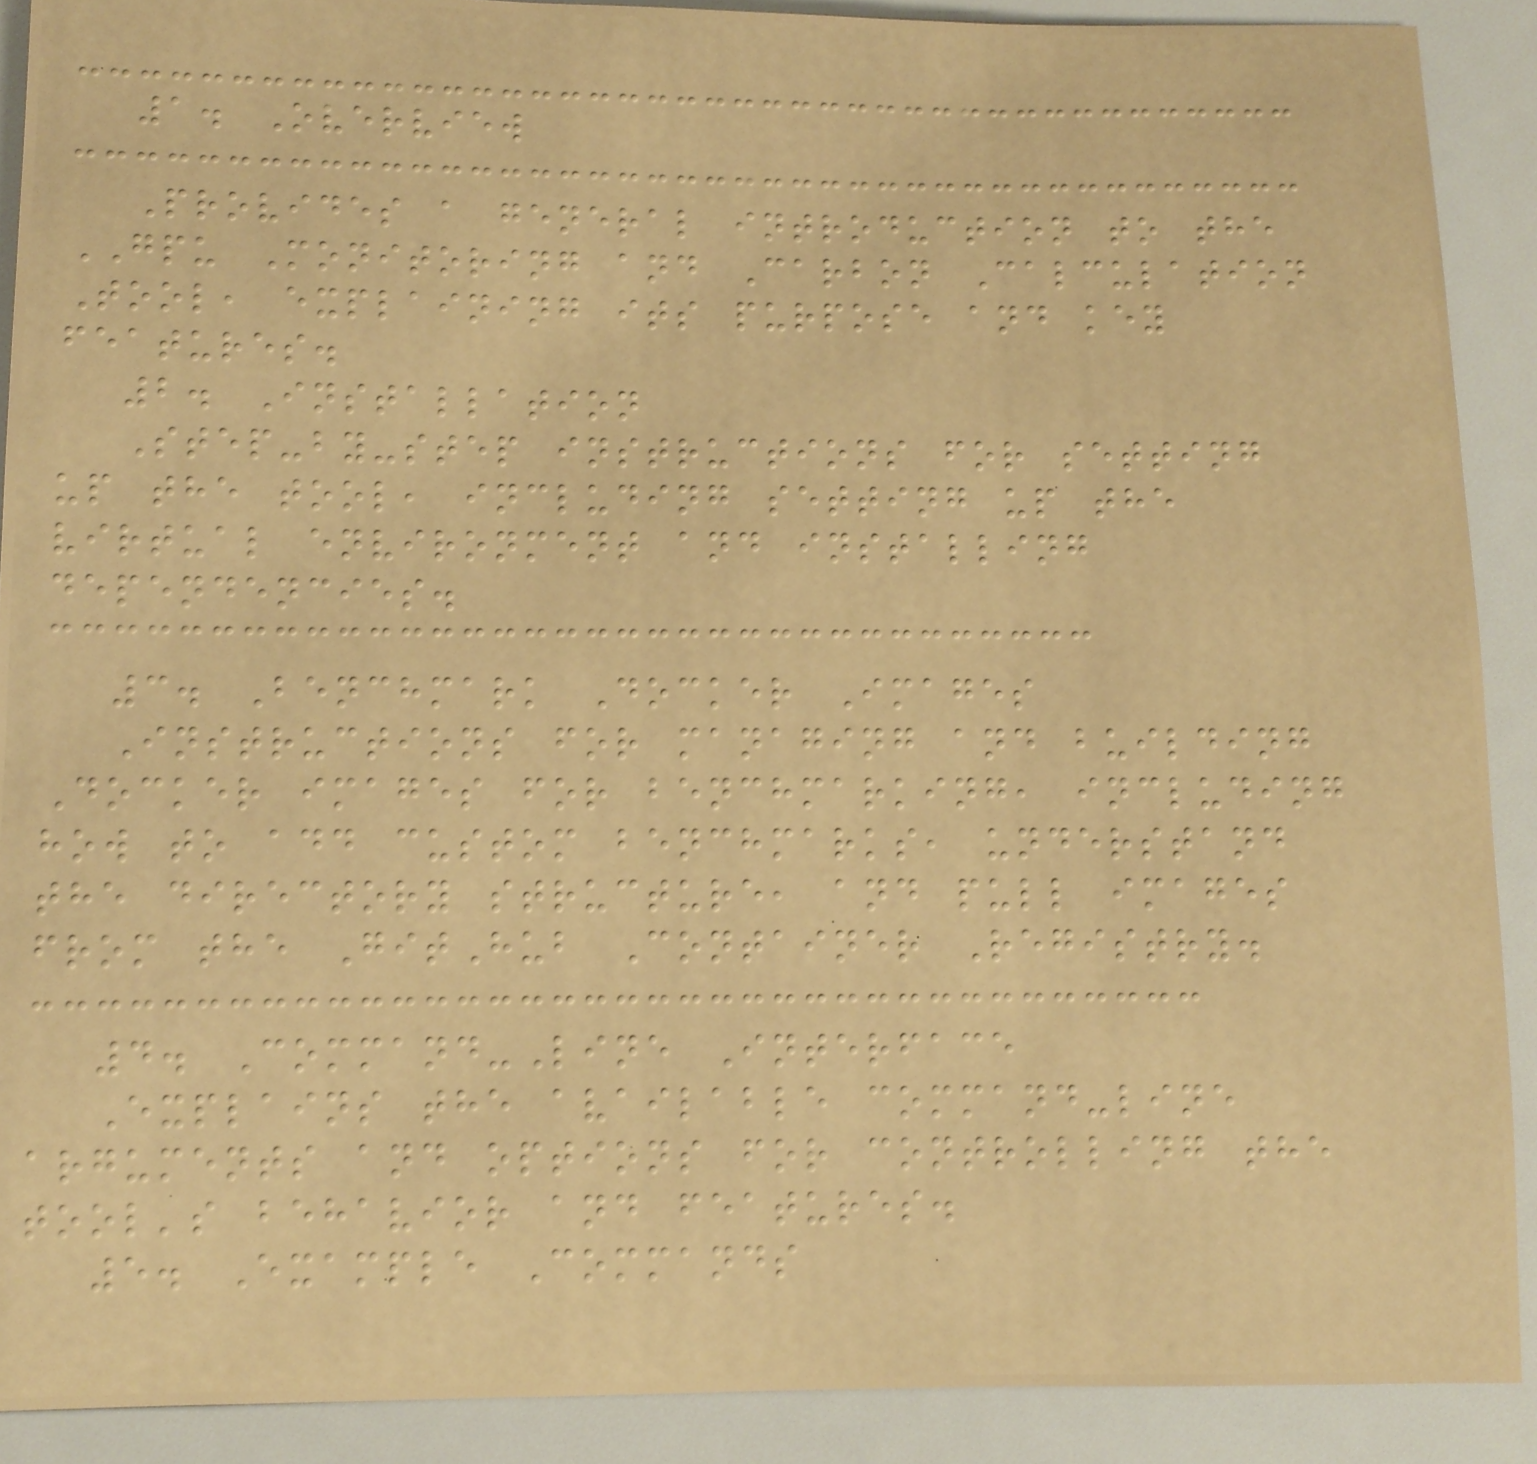1. Overview
Provides a general introduction to the
GPU Monitoring and Carbon Calculation
Tool, explaining its purpose and key
features.
2. Installation
Step-by-step instructions for setting
up the tool, including setting up the
virtual environment and installing
dependencies.
3. Benchmark Docker Images
Instructions for managing and building
Docker images for benchmarking, including
how to add custom benchmarks, understand
the directory structure, and pull images
from the GitHub Container Registry.
4. Command-Line Interface
Explains the available command-line
arguments and options for controlling the
tool's behavior and features.
5. Example Commands
